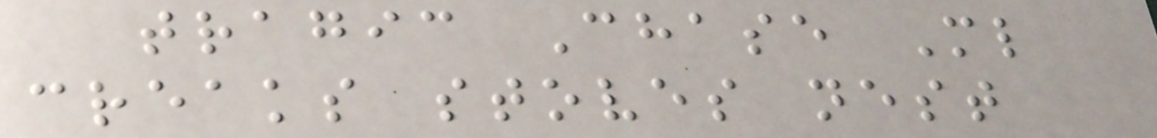tragic Chase Ml
creaks stoves nest
